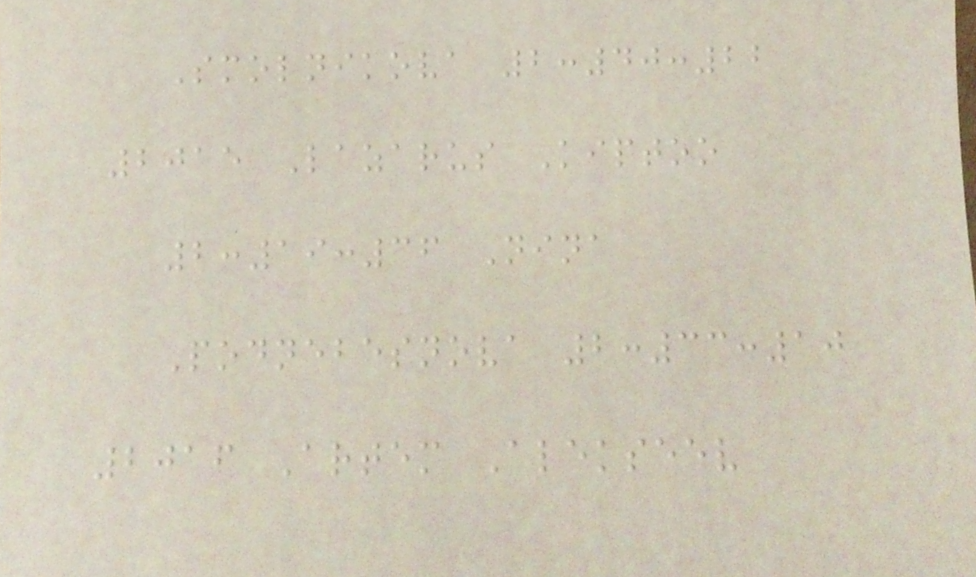Smolnikova 2:40:22
2015 Lazarus Kiptoo
2:19:36 Nina
Podnebesnova 2:33:10
2016 Artem Alekseev
